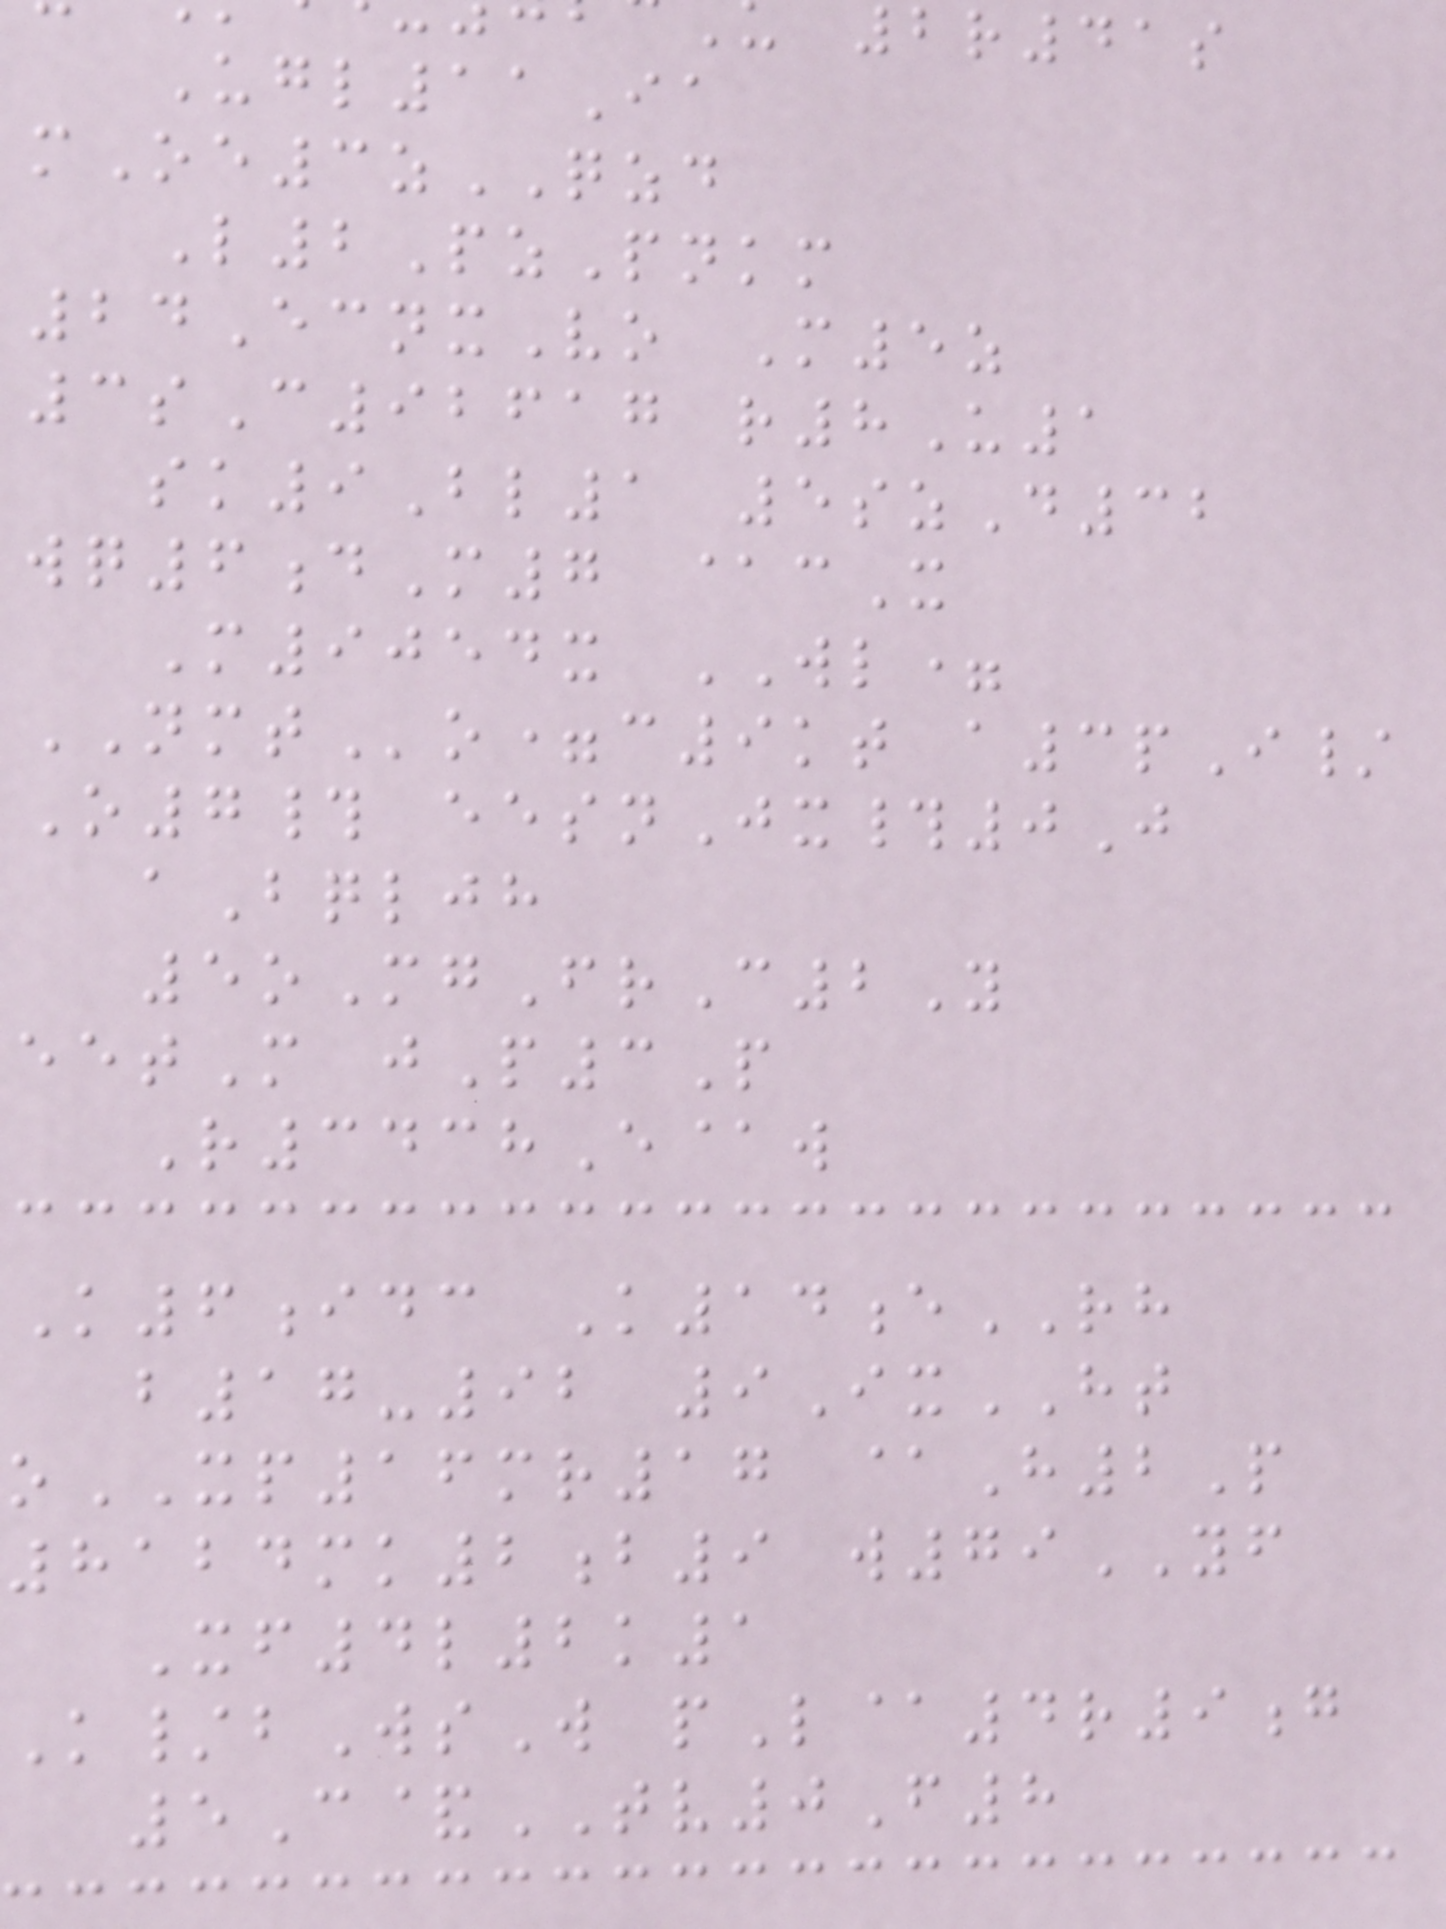2r41s
Ugl11Ia
mOe3zQZD
L2PzPnkm
24EcnxVo M5z
3sC92617 r8U1
sk9Bl1 5szD32
wq6dM7 @cX
M9054x WL=
NMTo=c9kt a3pI/
O7# eesnJx#0J
aBqljh
5oMgFrC2Y
eetM jP3P
R3438E@w
K6idc K14eRH
b17-92 9IxHT
oXP16mr17 @H2P
8124mk2b9 w79YF
Xf4l2k1
K/bWsW pL@4r9g
5C&TV0F8
